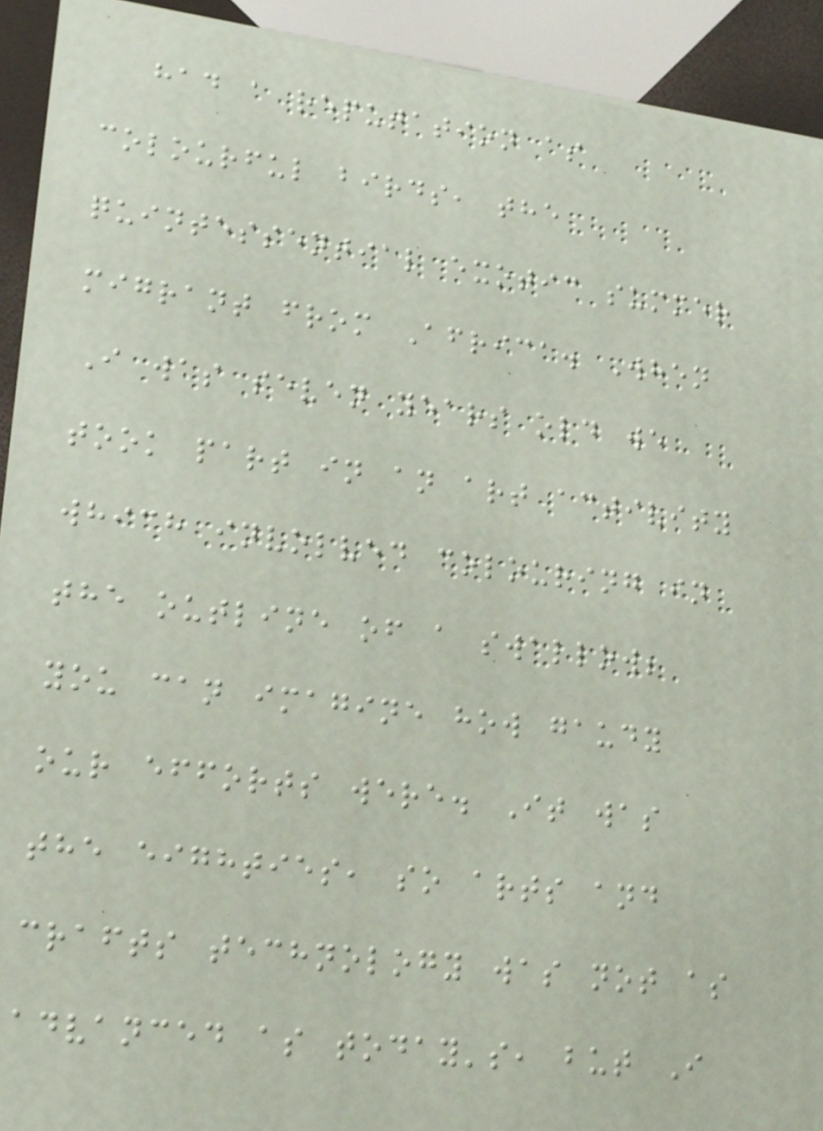had a reputation as
colourful birds, the
quintessential exotic summer
migrant from Africa. When
I was seven years old we
took part in an art activity
which involved colouring in
the outline of a swallow;
you can imagine how gaudy
our efforts were. It was
the eighties, so arts and
crafts technology was not as
advanced as today's, but I
